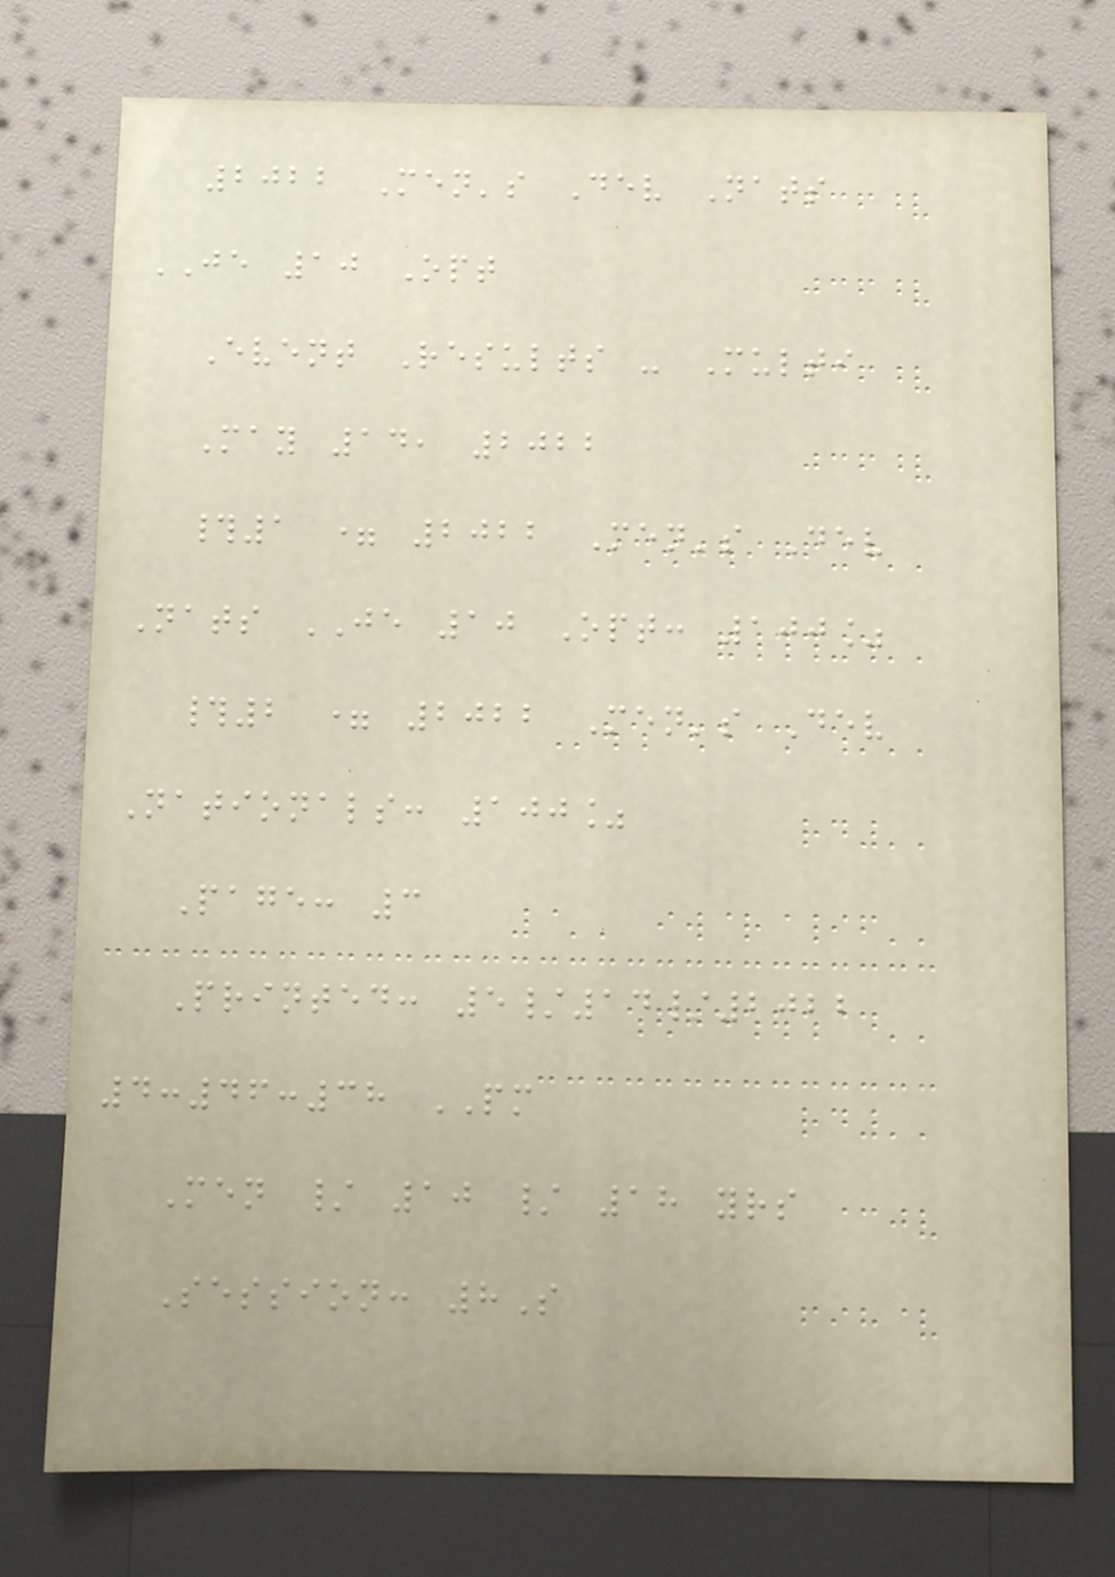2022 Men's Dev Nats
JE 10 Opt
Event Results - Multi
May 14, 2022
#1 = 2022 Men's Dev
Nats JE 10 Opt: 100%
#2 = 2022 Men's Dev
Nationals: 100%
Page: 3
Printed: 5/14/2022
4:46:38 PM
Men / 10 / 18 yrs
Session: 8S
